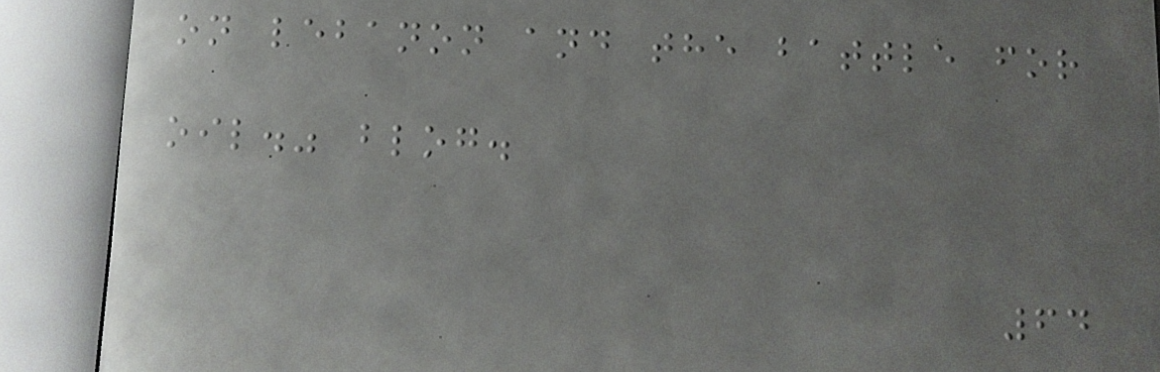on lebanon and the battle for
oil." blog.
64
